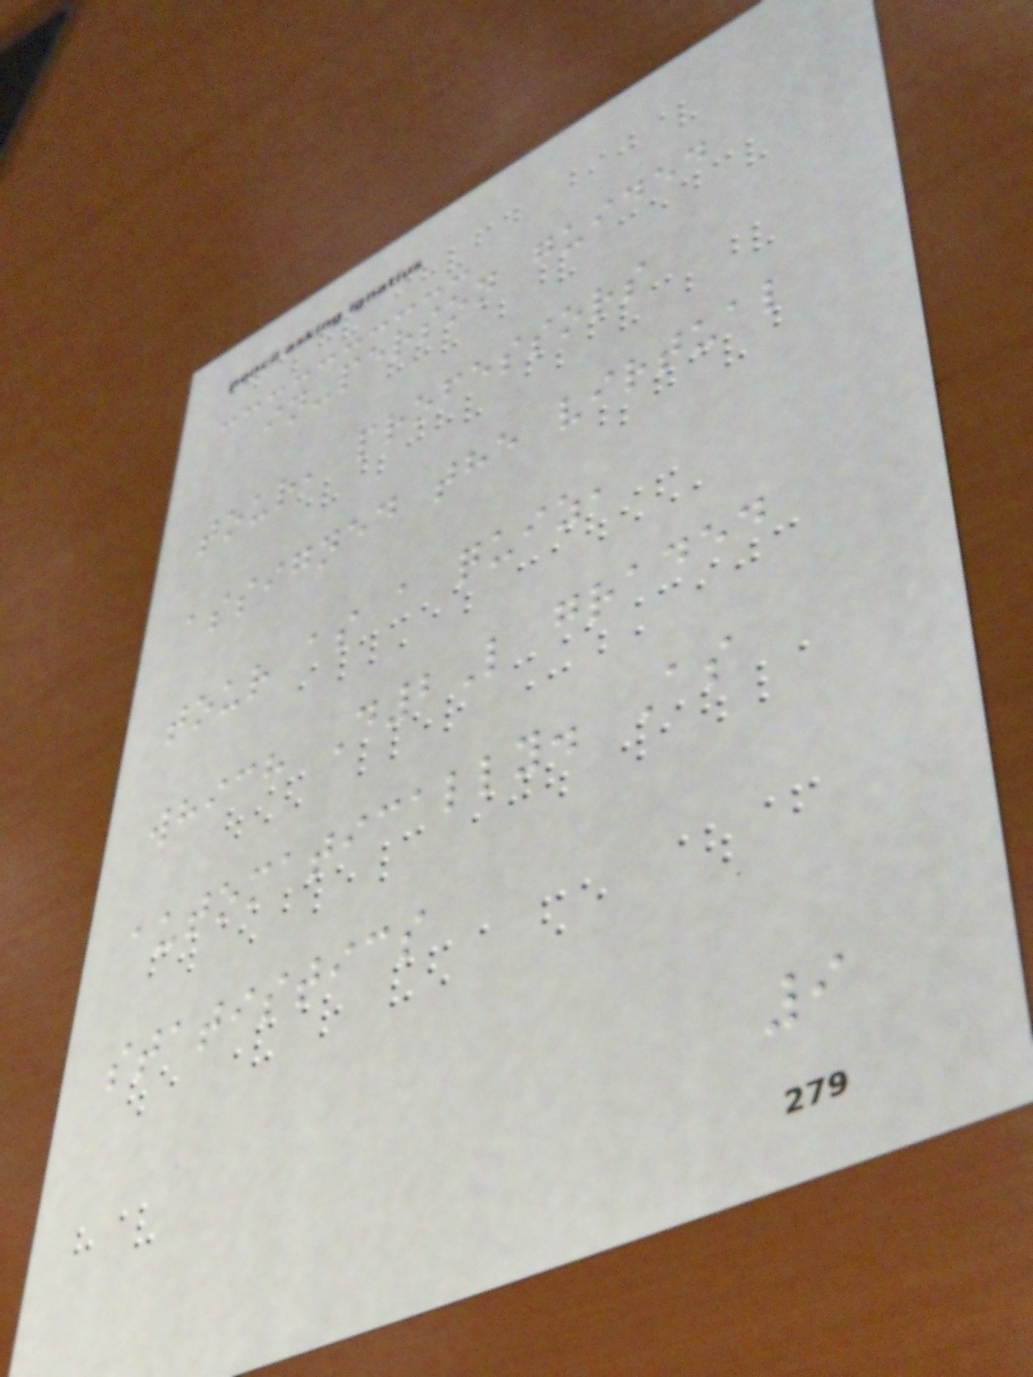in-person guided
tour, professors
assigned the virtual
tour as a quiz,
which D2L graded
automatically. As
statistics
9
